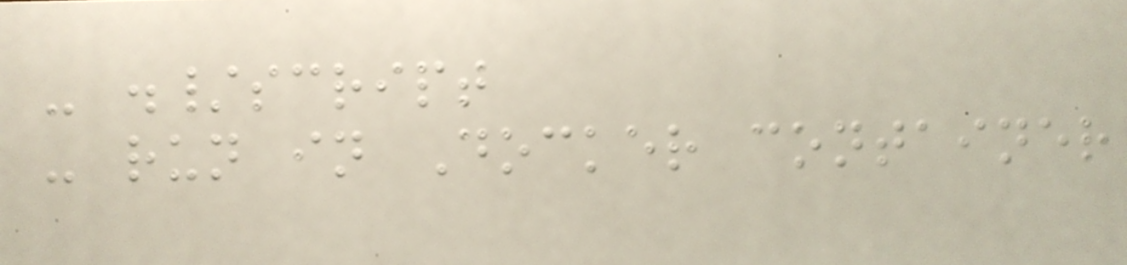- ./script
- run in Docker container
